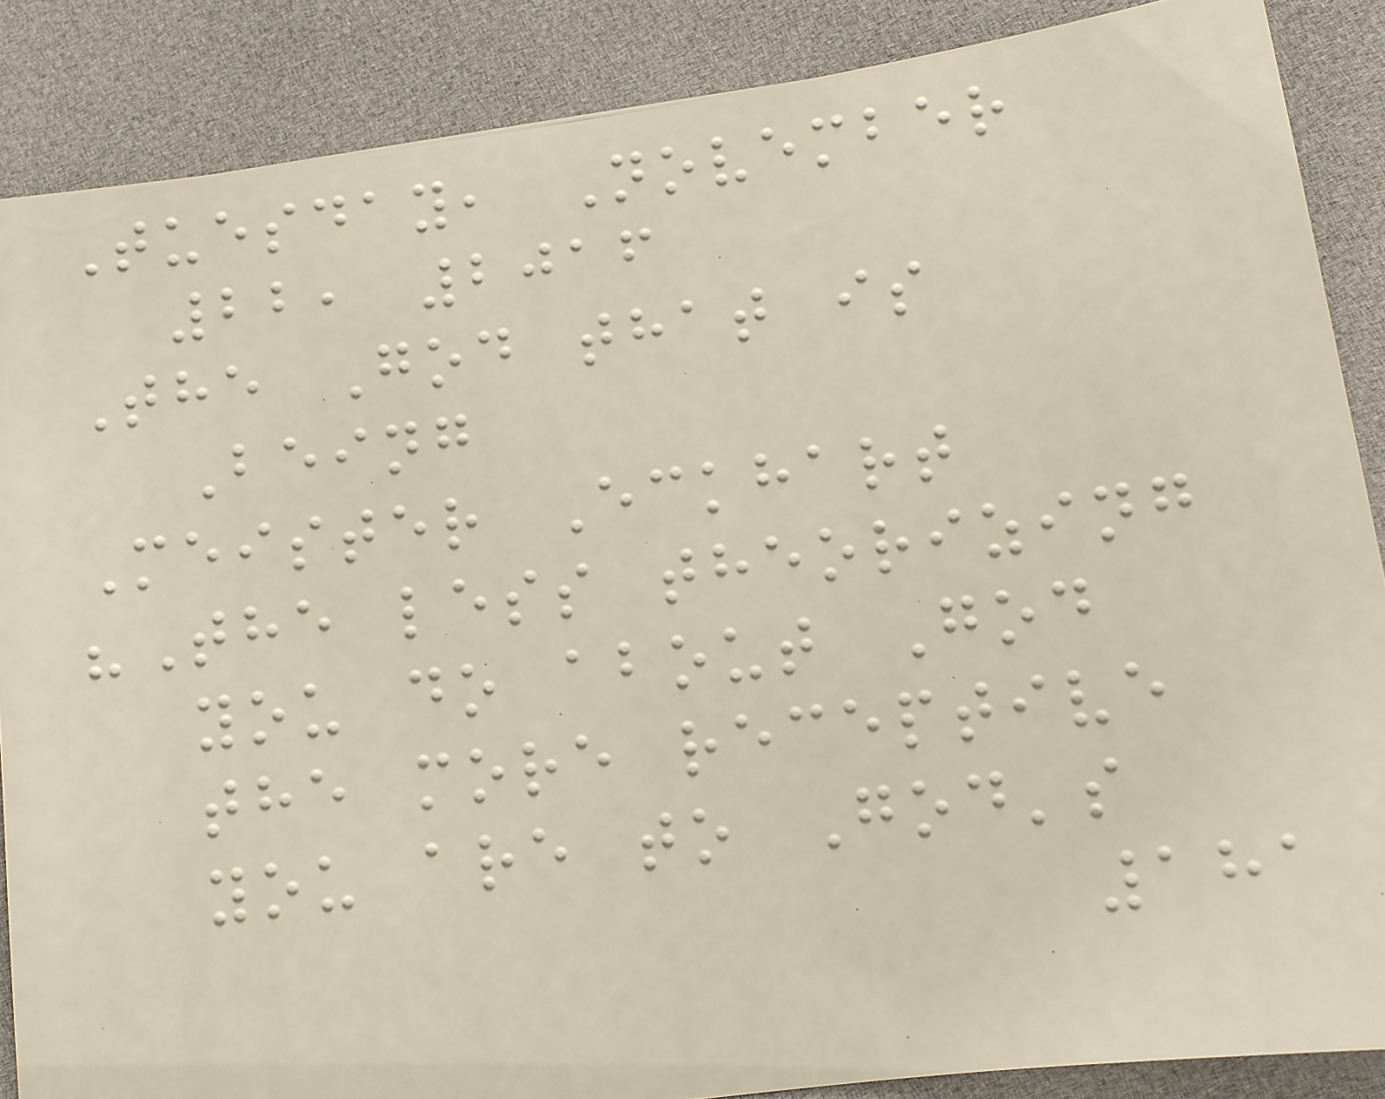Tuesday, November
22, 2016
The God that is
Being
Meister Eckhart
"The less theorizing
you do about God
the more receptive
you are to God's
181
